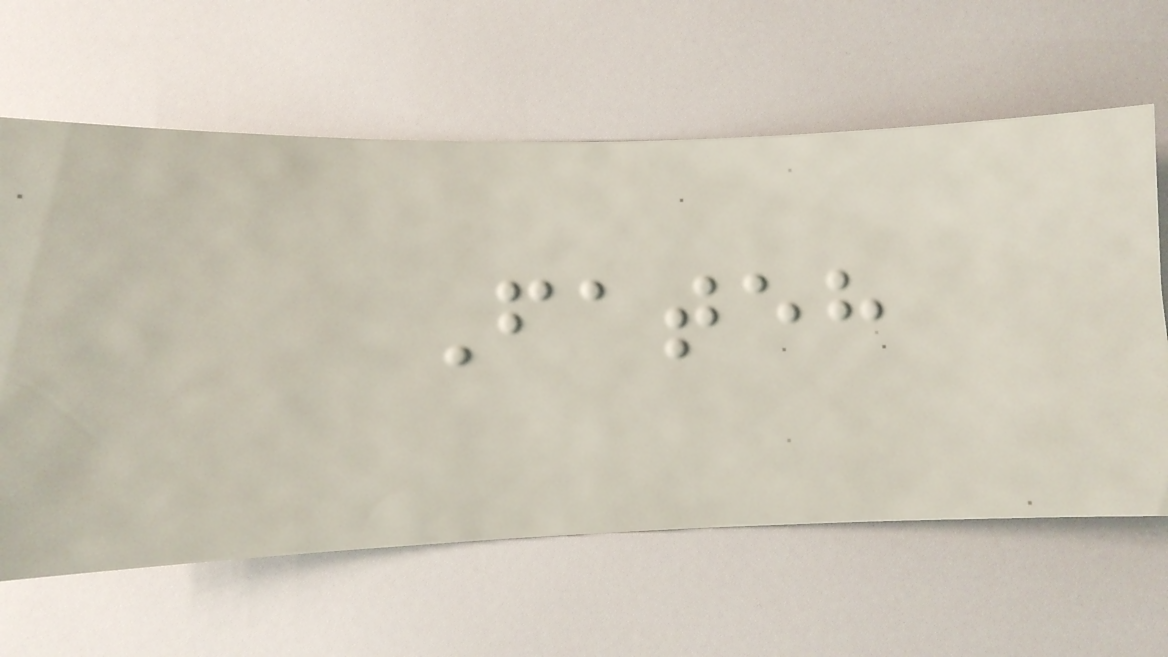Fateh
